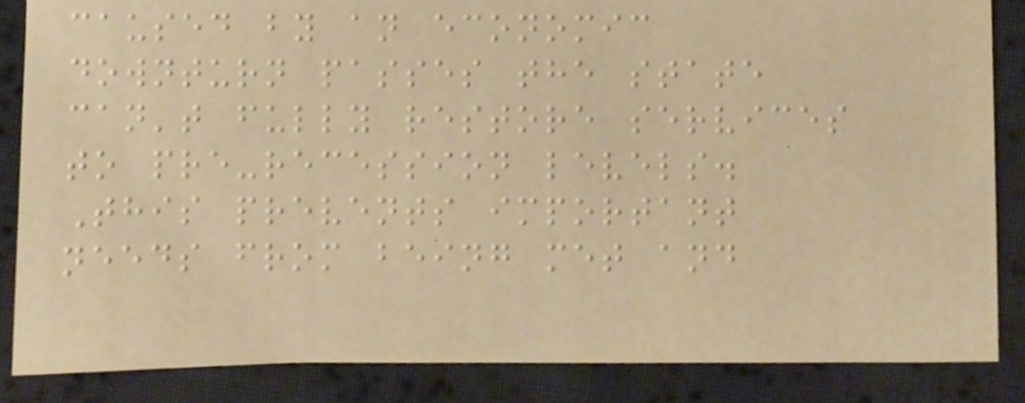caused by an economic
downturn passes the state
can't fully restore services
to pre-recession levels.
This prevents important
needs from being met and
